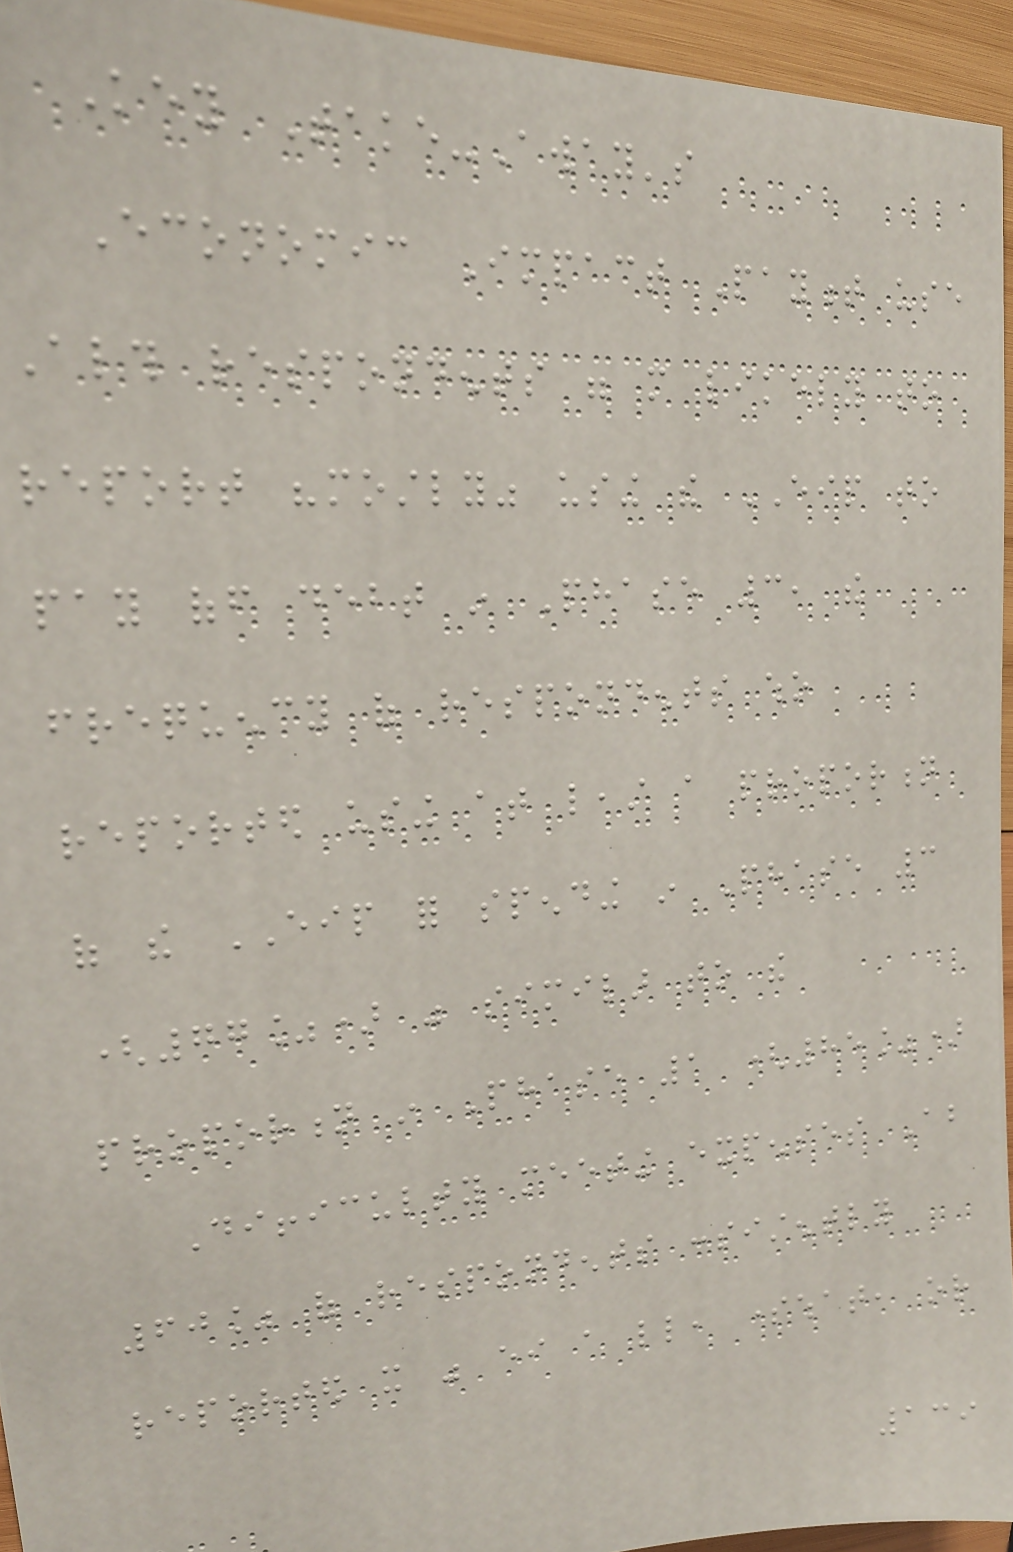Key Take-Away's
Economic Impact Payment use
Although respondents were more likely to
report "mostly" using the EIP to
pay off debt in Phase 3, the
frequency of respondents who
reported using at least a proportion
of the EIP for spending in Phase 3
(77%) was similar to the
proportion in Phase 1 (85%)
Difficulty meeting expenses About
60% of respondents consistently
reported it was either a little, somewhat, or
139
